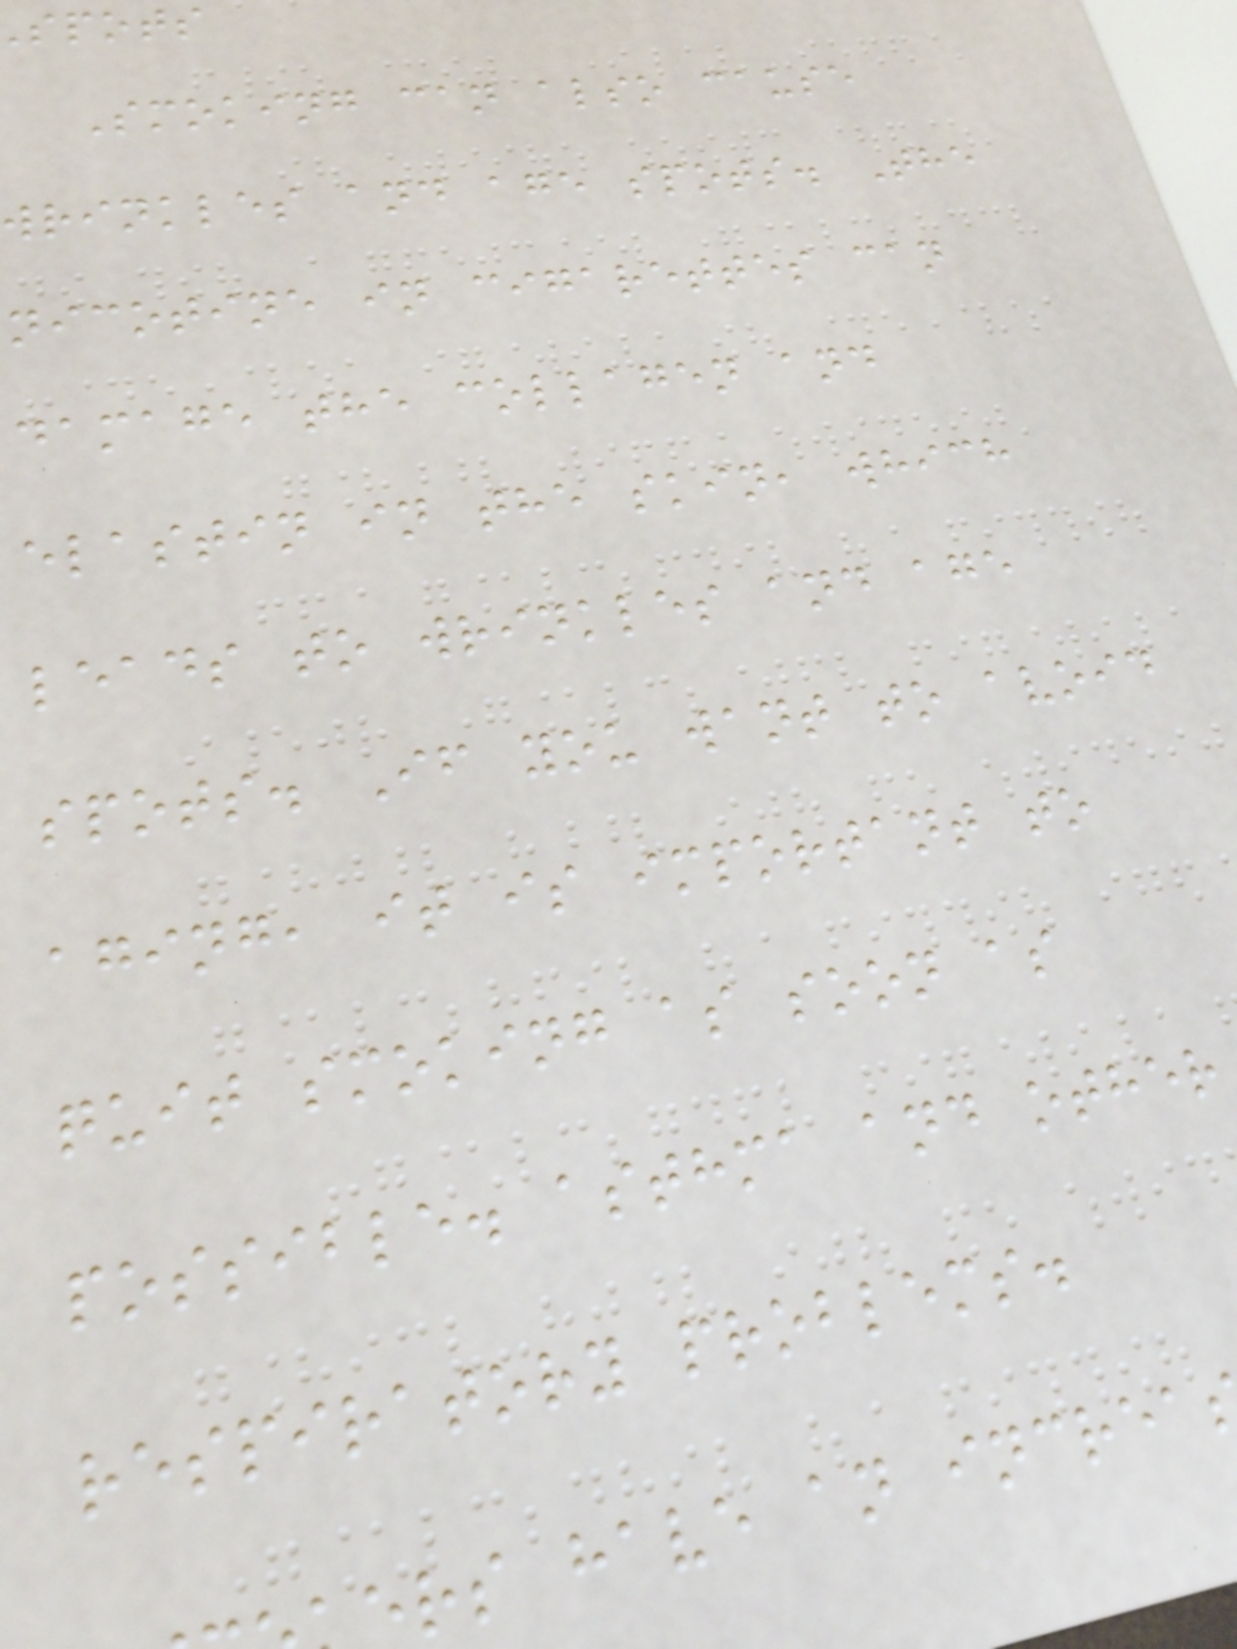spots
Smoking can also cause
wrinkles and age spots. The
nicotine in cigarettes can
damage the collagen and
elastin in the skin, which
leads to wrinkles and age
spots. If you want to avoid
aging, it is important to
quit smoking as soon as
possible. asthma and other
respiratory problems.
rs have an increa
